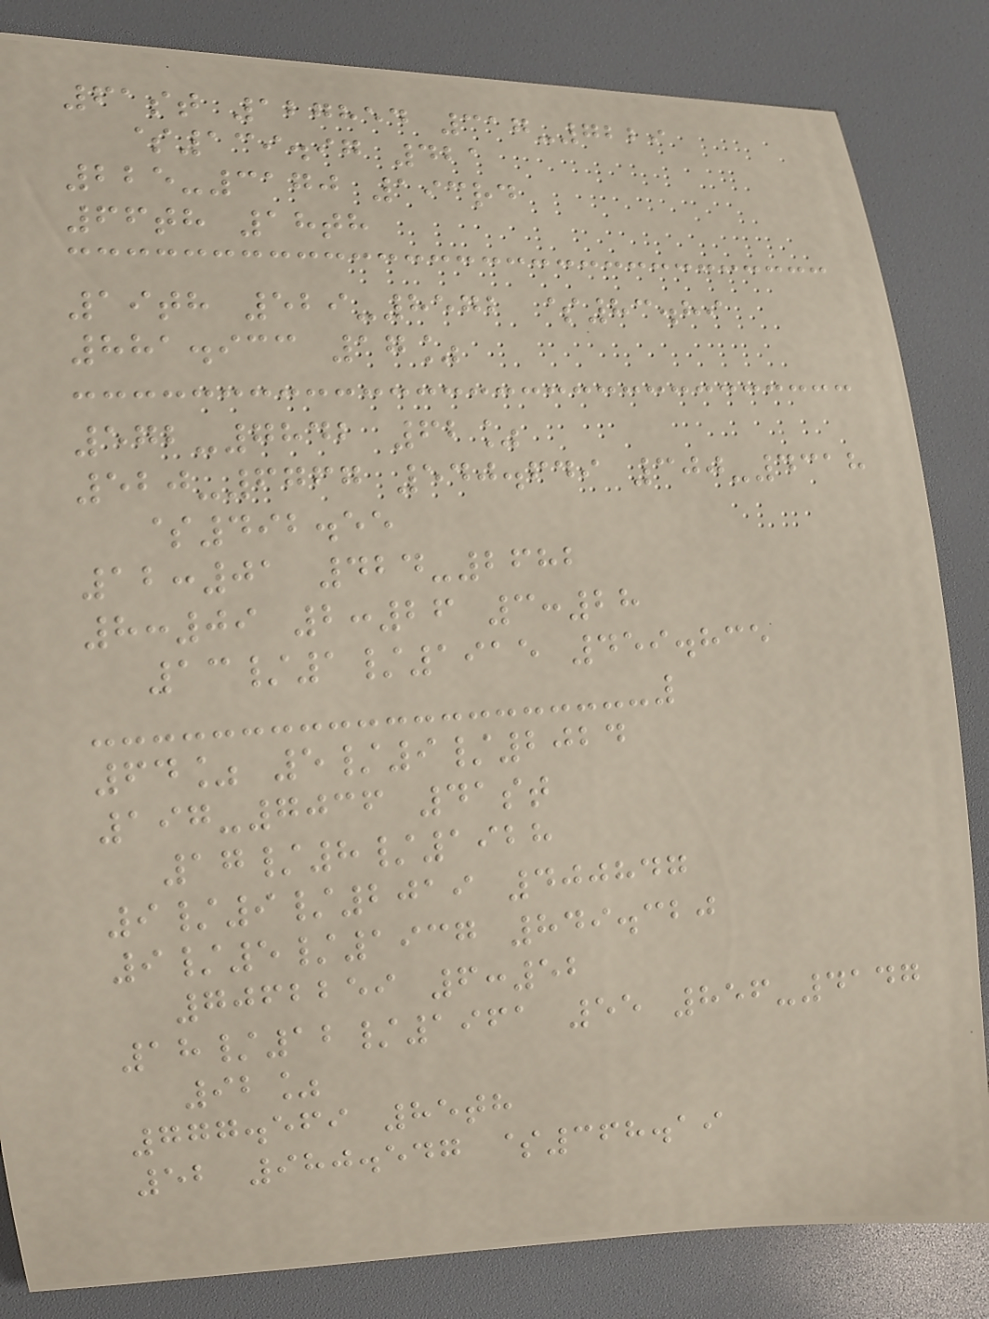61st 127854 317-7229
$139.97 421
225-3170 193rd
66th 18th
19th 529-8572 $83.89
881.933 17%
572-7842 62%
520-6767 540.649 300-4318
$492.55
12:01 424-2682
8:09 2:26 3:28
13/1/1915 459.835
64% 5/9/2024
197-7036 41st
17/8/1928
9/9/2019 400847
9/5/1937 849.320
7062259 6:52
18/12/1961 55 856-4147
92%
777.569 85th
52 980.547 $368.19
